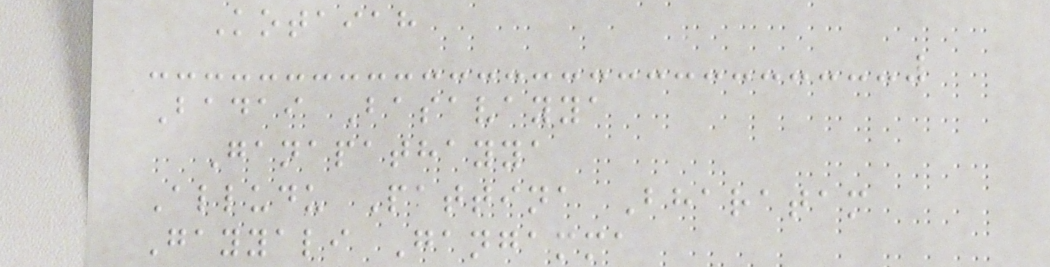Kotaiah
Badai Basavayya
Ganapathayya
Alludu Pattina Bharatam
Gayyali Gangamma
